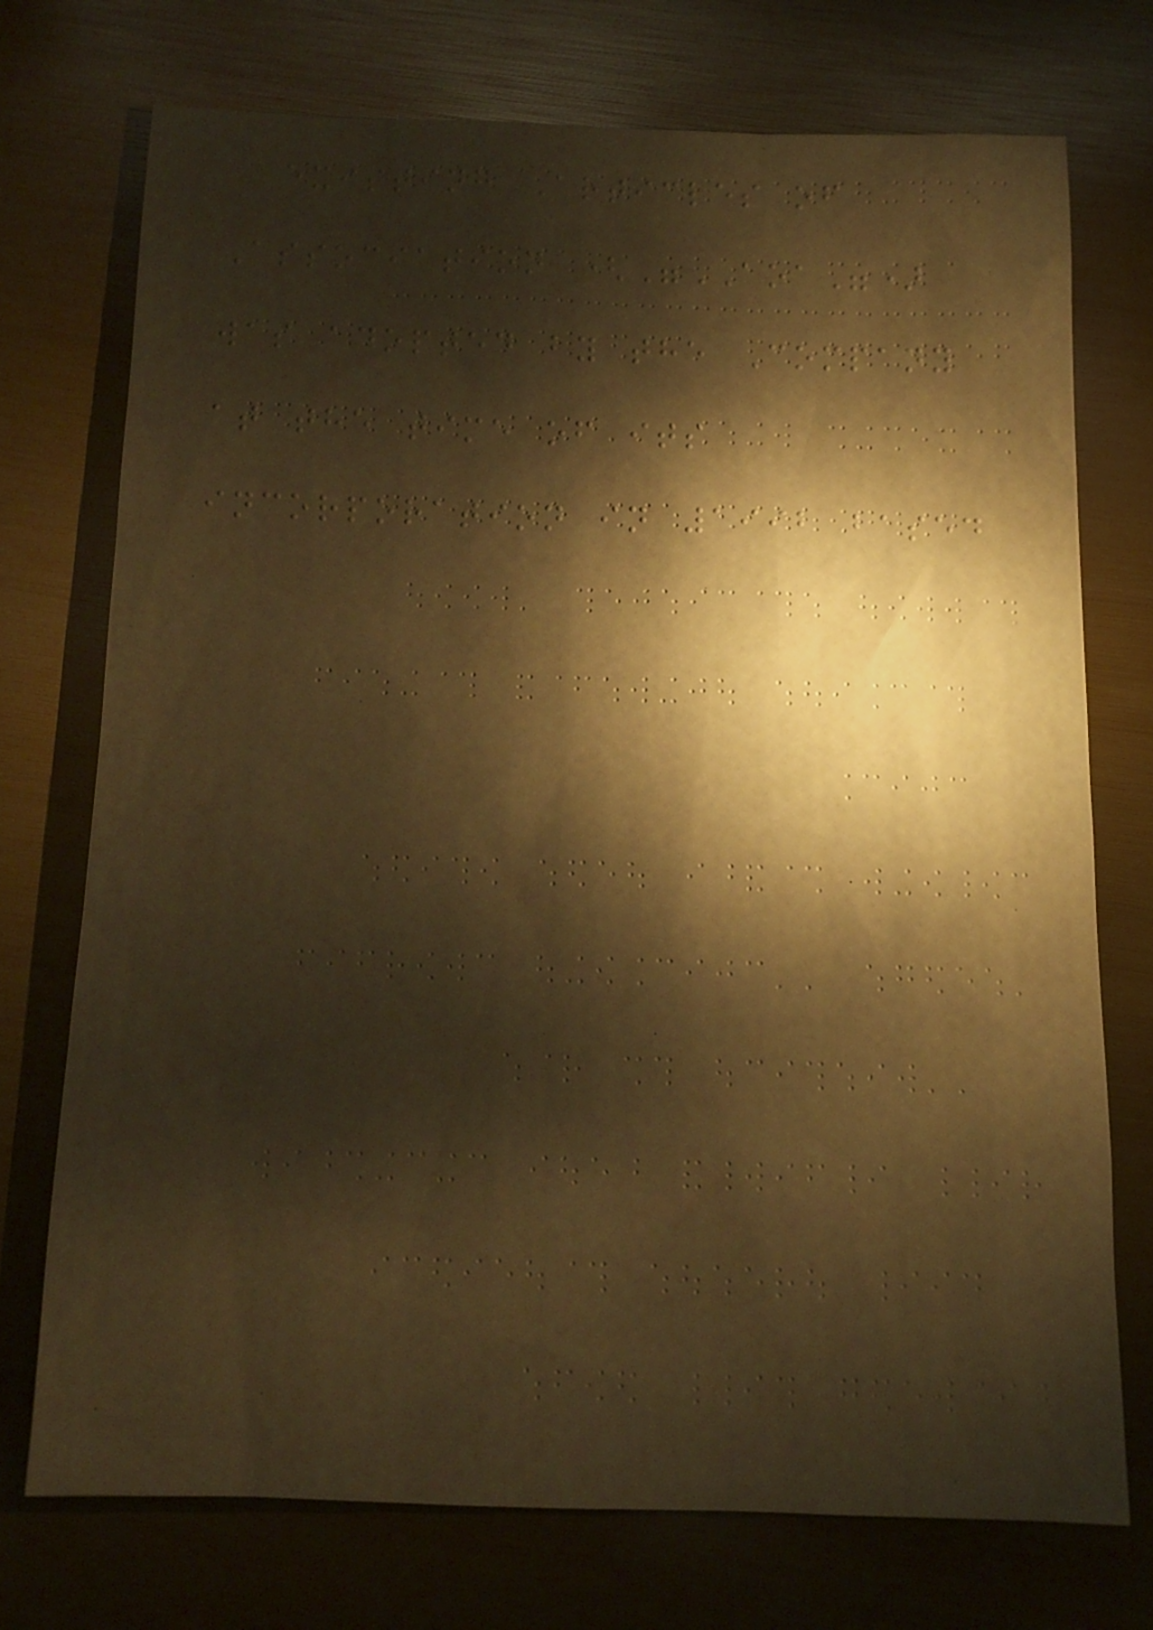existing Articles of
Association ("AOA")
was adopted by the Company
at the time of its
incorporation in 1992 based
